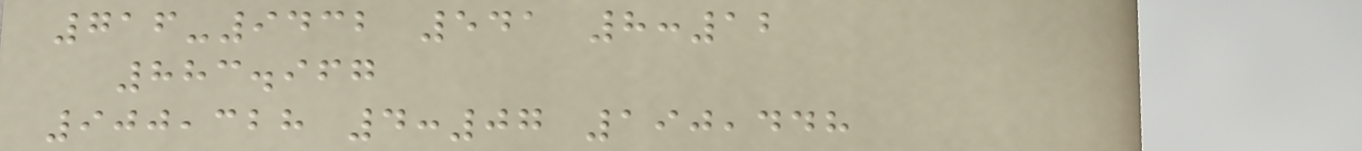716-9432 541 8:12
883.967
900,328 4:07 190,448
